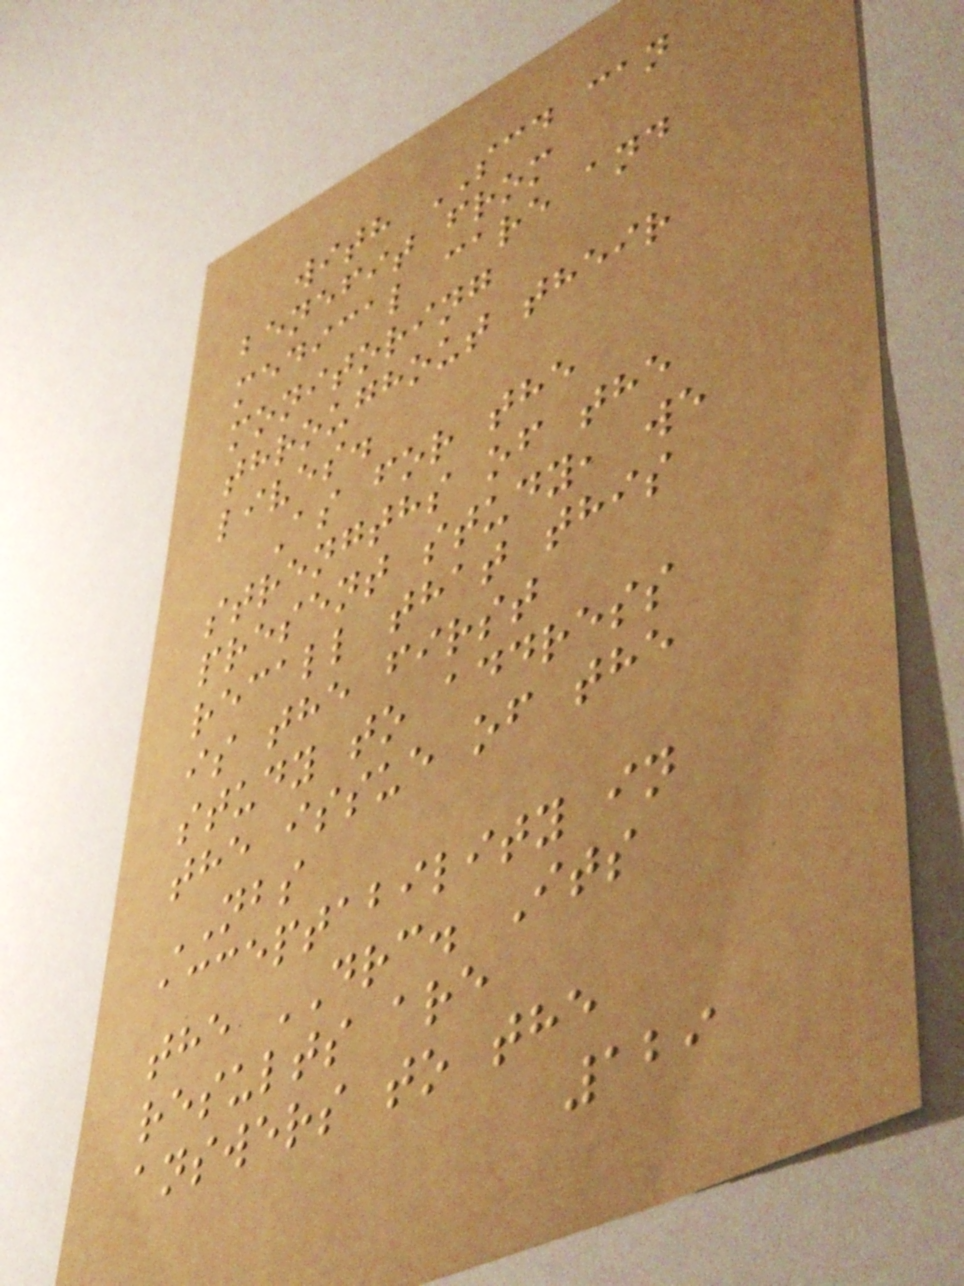with SCD can
benefit from
medical care and
monitoring
throughout their
lives.
As for the
strengths of the
present study, we
recall that this
is the first
study to address
the issue of the
NBS
acceptability in
the DRC. Its
results are
answers to the
129
